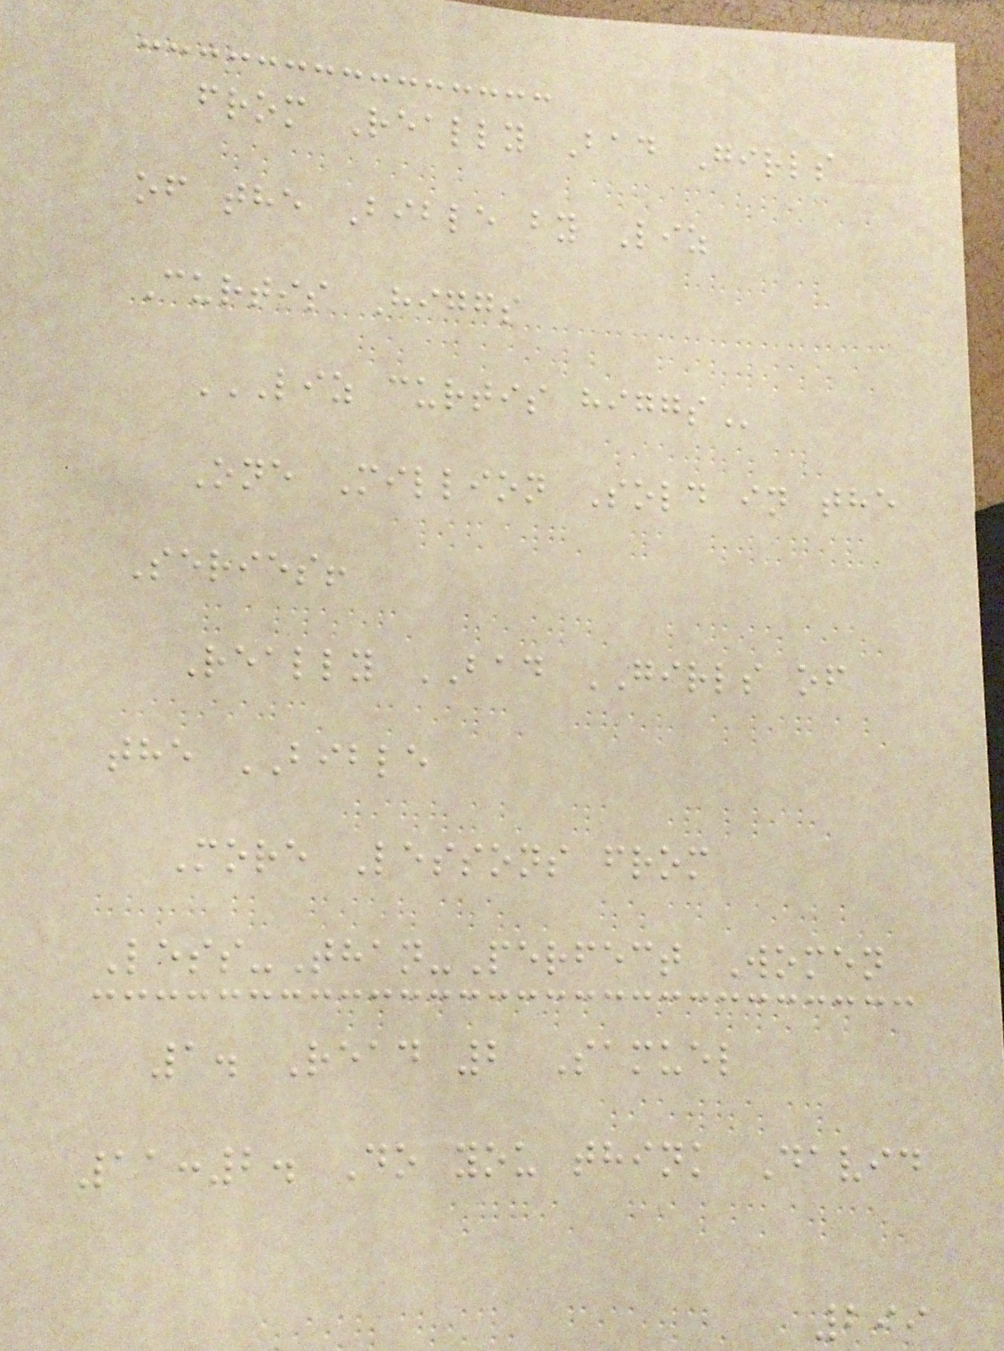from Really Bad Girls
of the Bible by Liz
Curtis Higgs
LIZ CURTIS HIGGS
One Million Sold in the
Series!
Really BAD GIRLS of
the BIBLE
More Lessons from
Less-Than-Perfect Women
1. Read 2 Samuel
11:2. Do you think David
299
